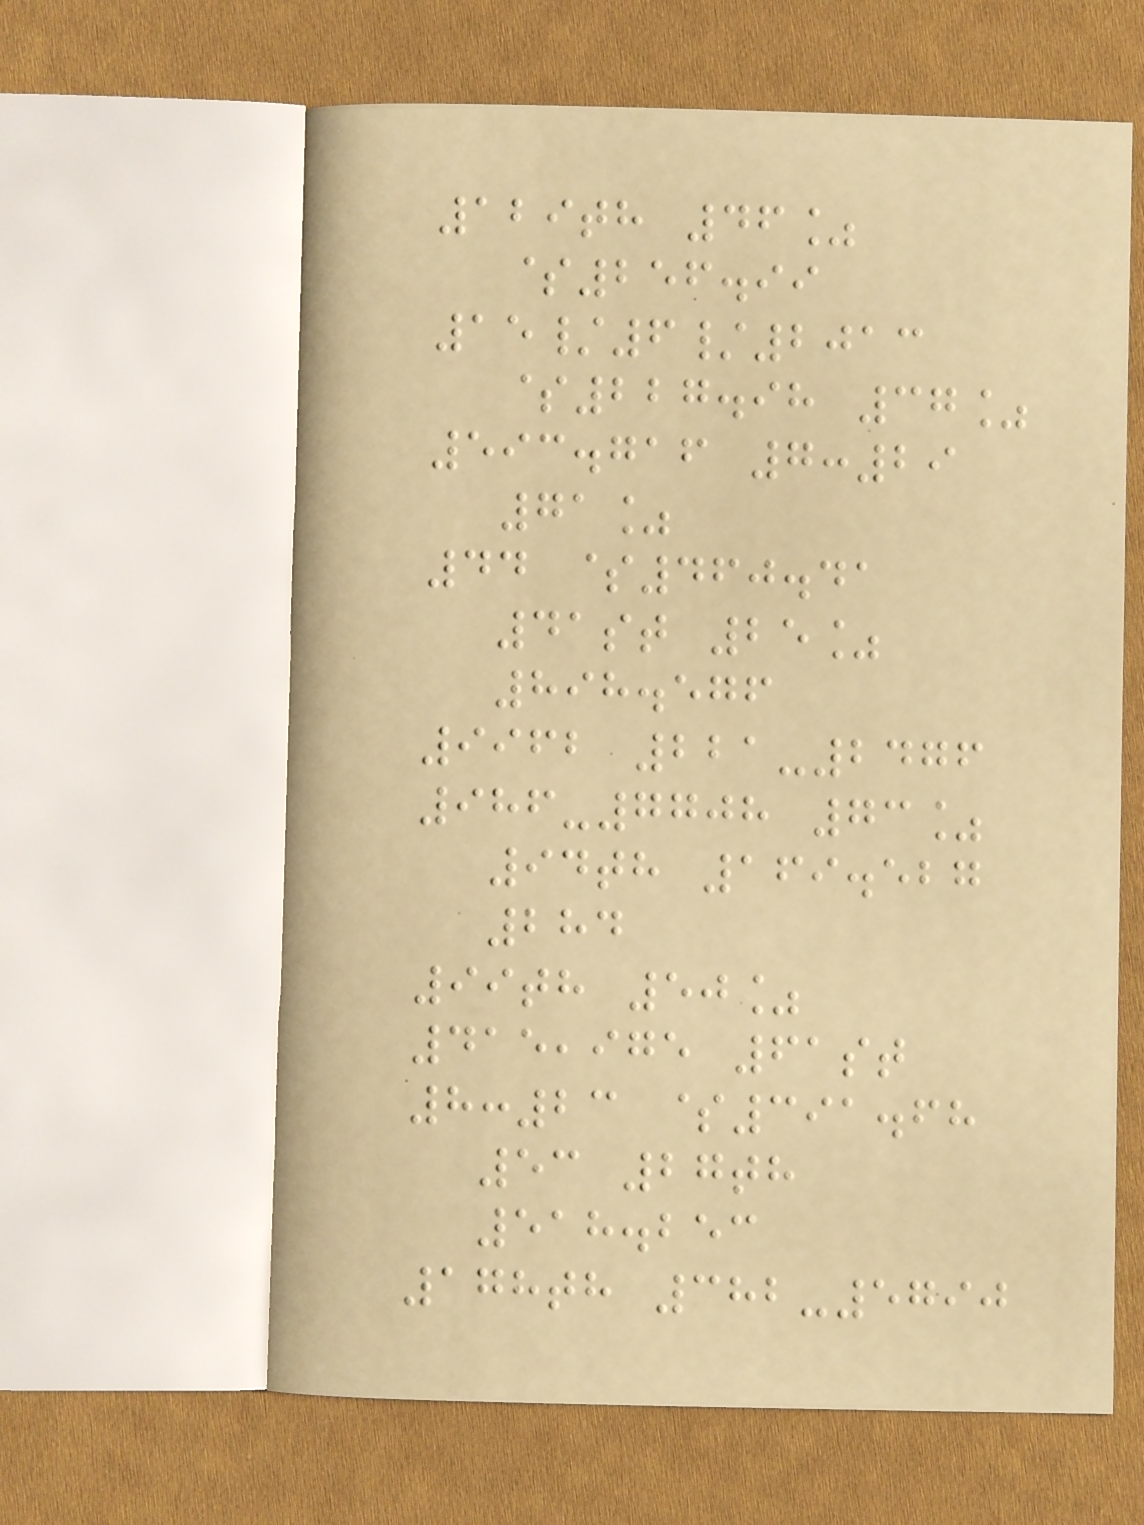129th 46%
$256.99
15/6/2013
$227.98 37%
593.716 7:29
71%
44 $460.41
41st 25%
898.576
9962 221-2476
986-7708 73%
94th 169.527
284
99th 50%
415,975 61st
8:23 $391.68
53 27th
518.253
178th 382-5790
